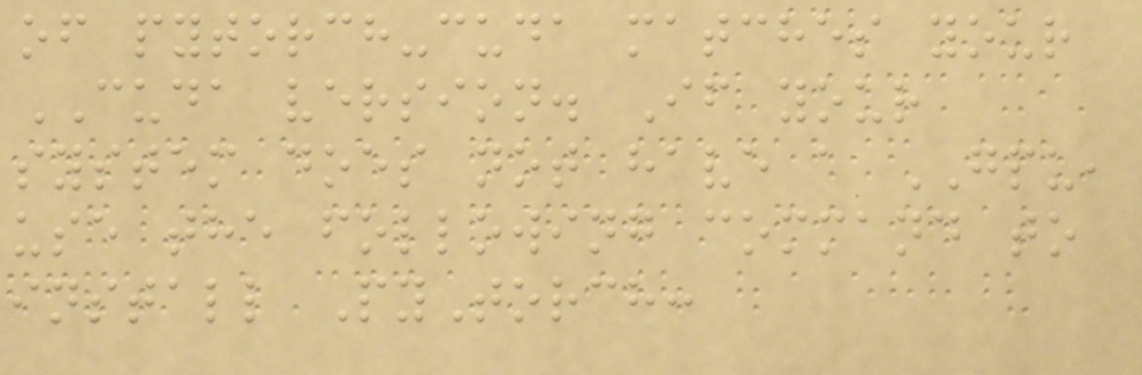of pytorch-cuda matches your
CUDA version. If your
system does not have a GPU,
use the following command to
install PyTorch:
